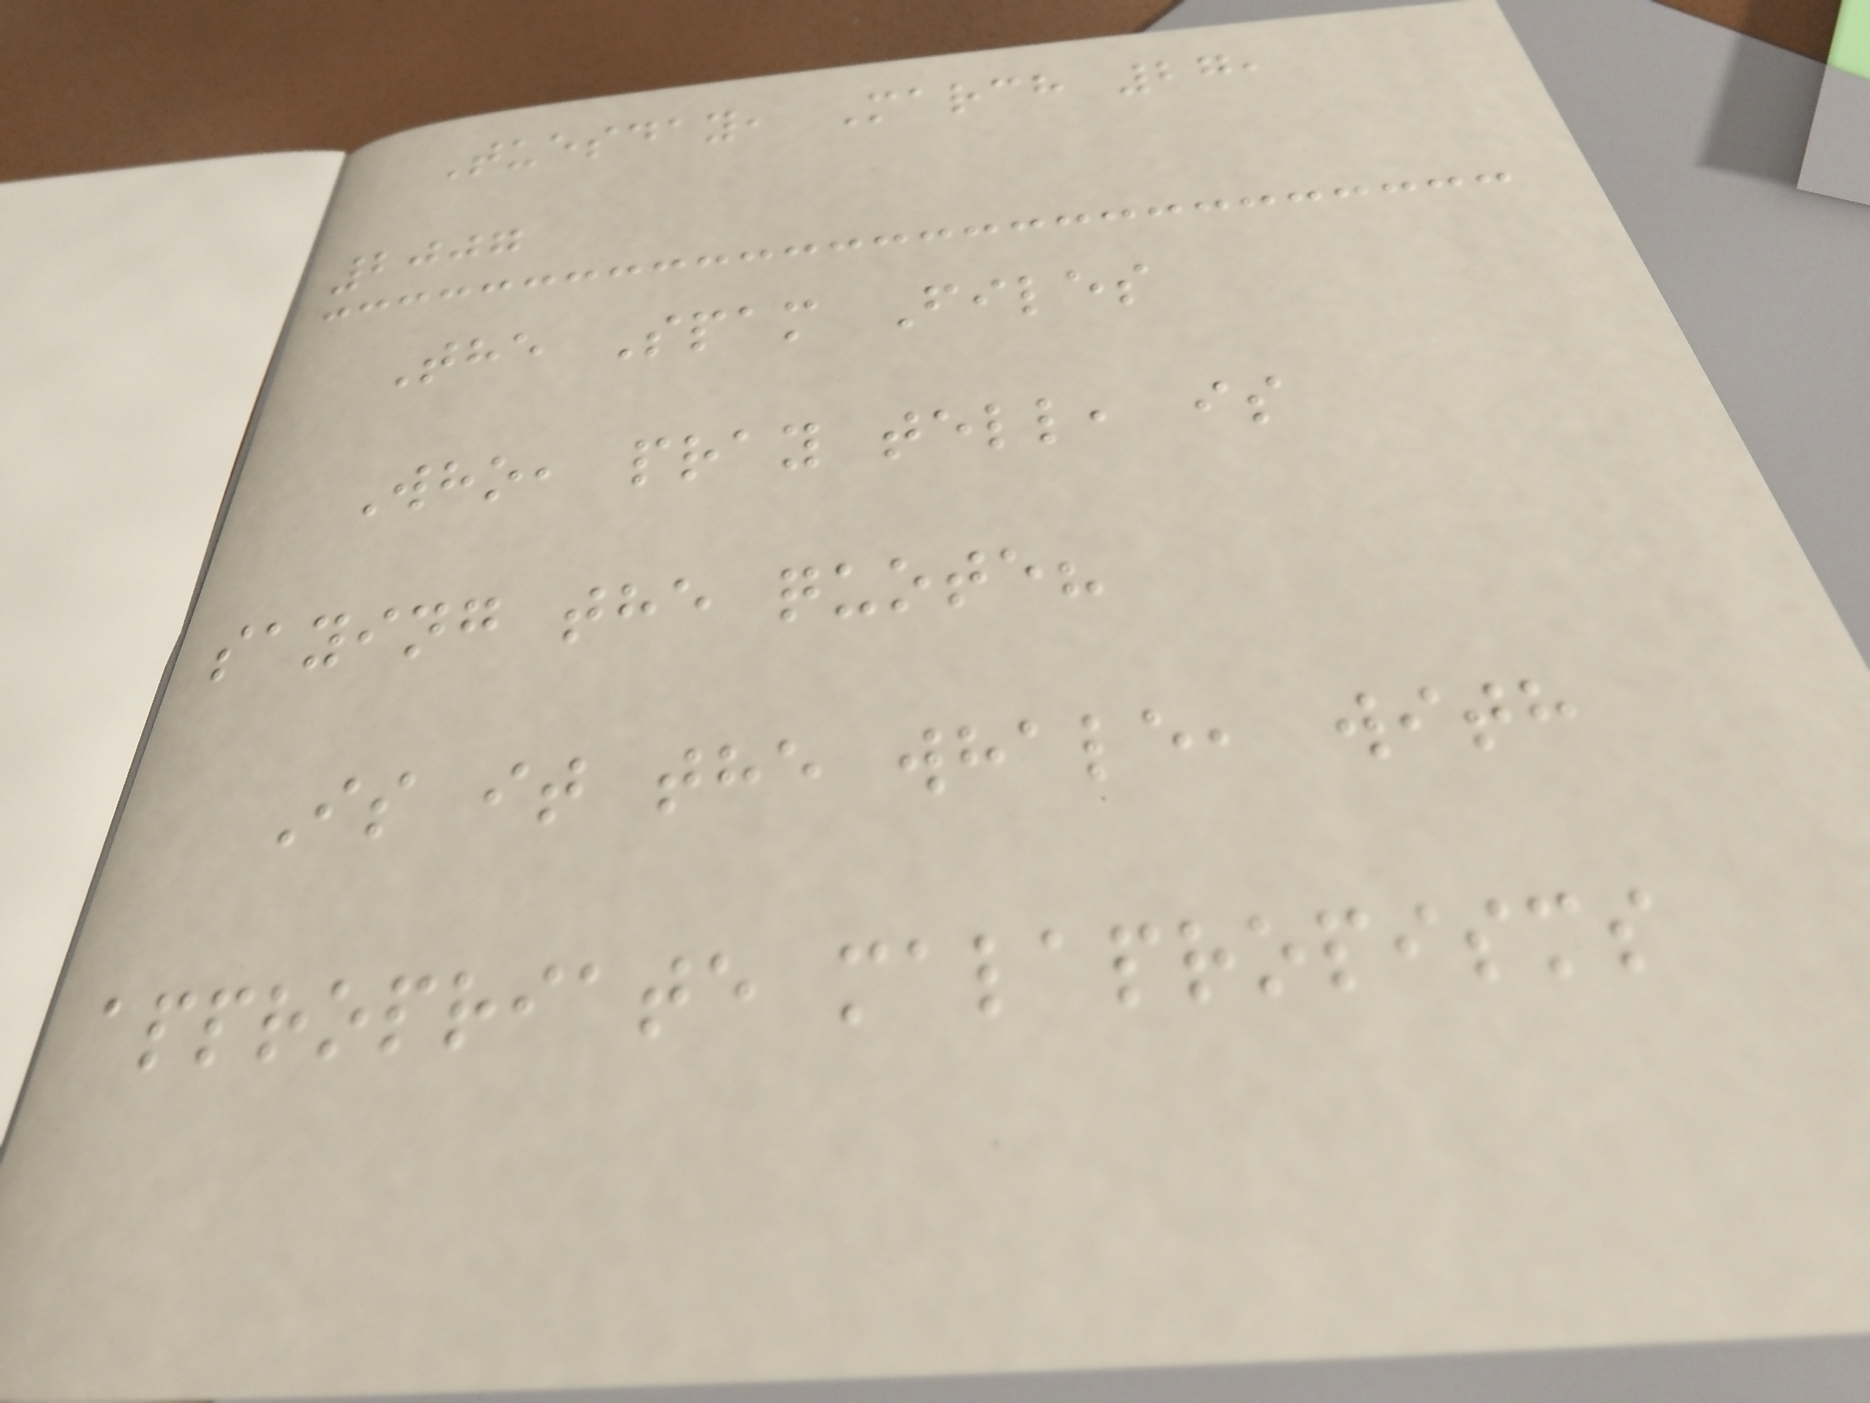Tuesday, March 27,
2007
The Spam Files
Who, pray tell, is
saying the quote?
Is it the whale, with
appropriate malapropisms
